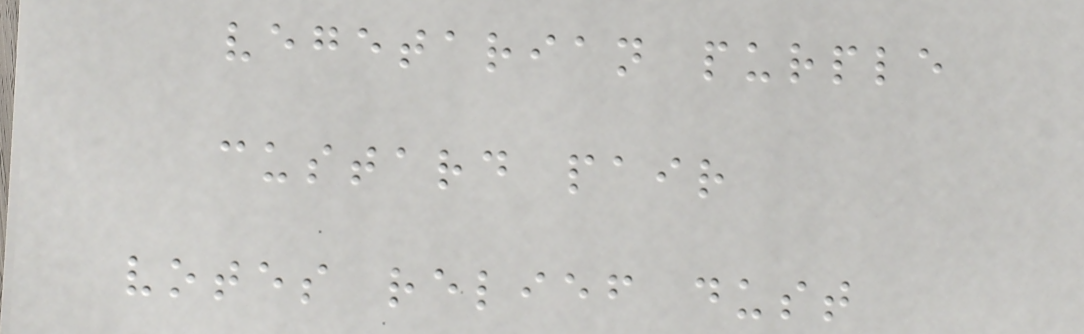vegetarian purple
custard pair
votes relief dust
